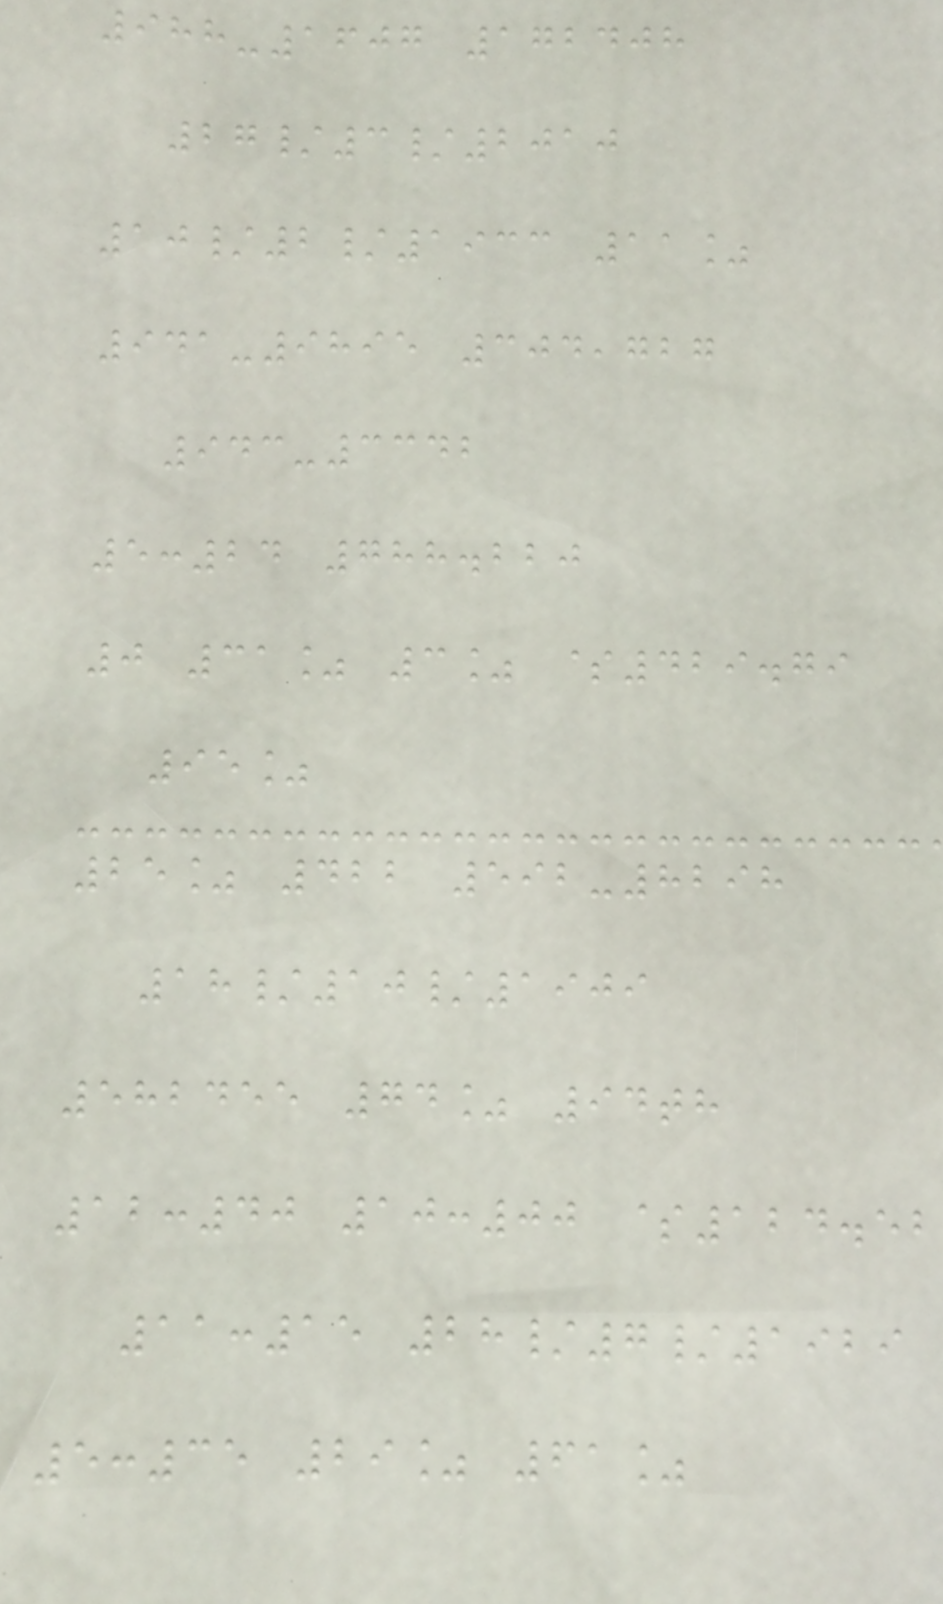988-1607 172408
27/3/2010
10/2/1933 11%
941-9895 304,727
943-3342
5:24 788.220
0 31% 3% $429.79
95%
25% 422 592-8298
18/10/1909
582455 74% 94th
12:40 10:00 $124.52
11:15 28/7/1929
5:35 29% 61%
